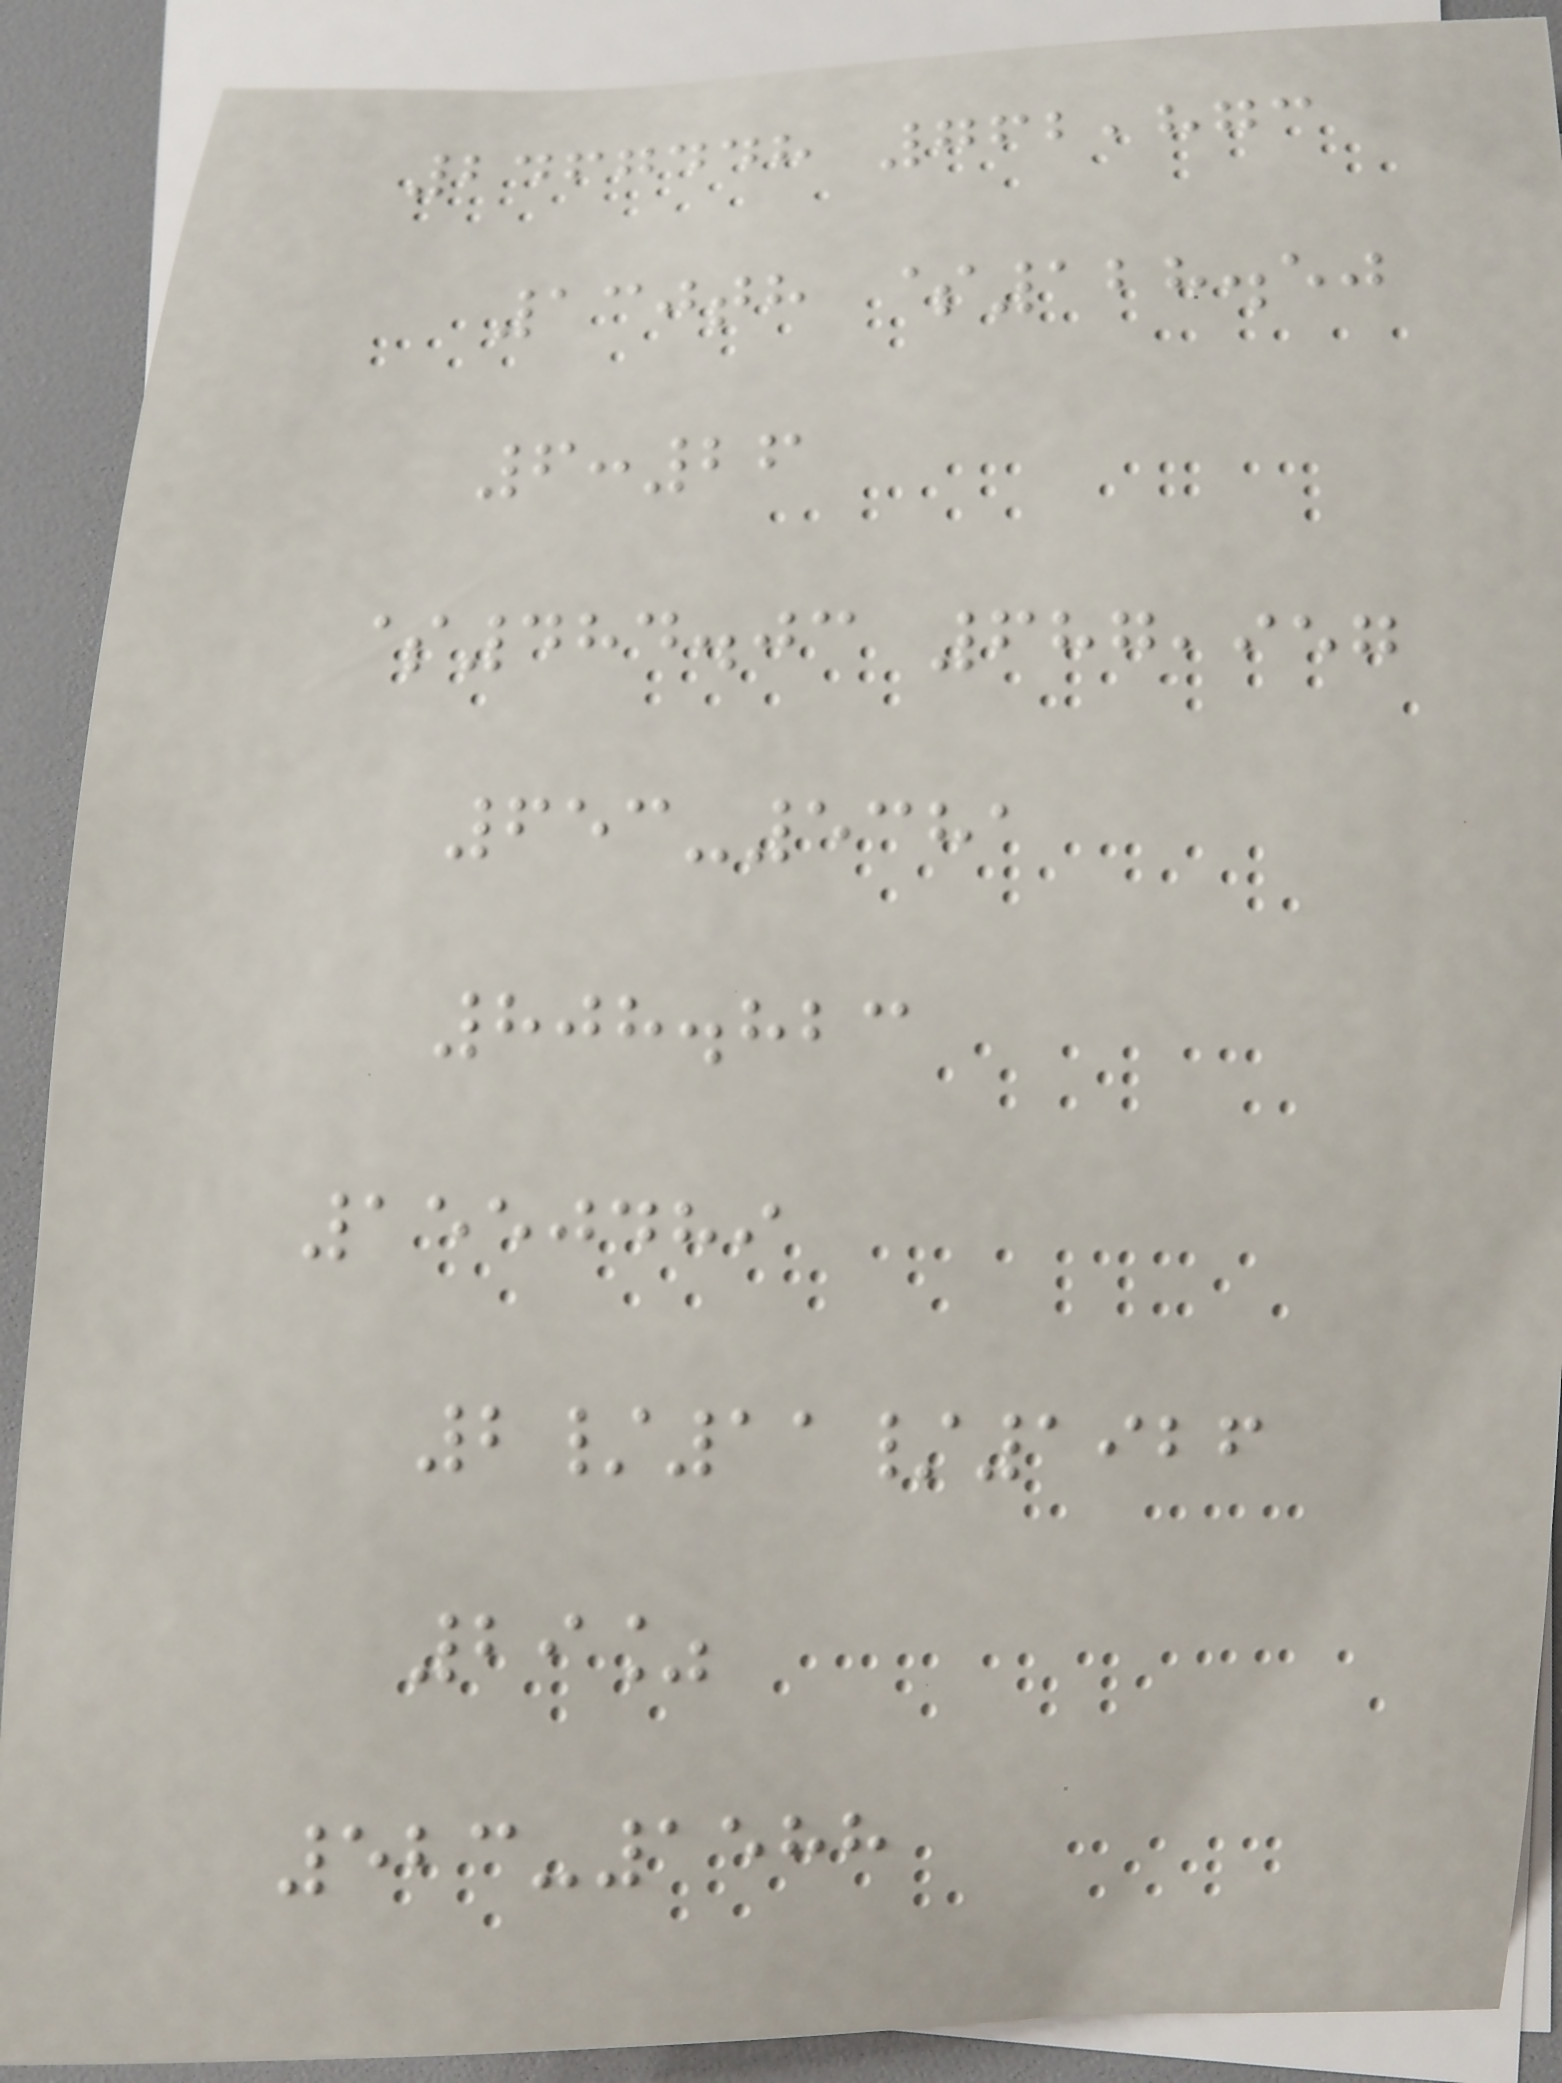2467448 762,873
130th $128.50
6:26
$484.03 687,957
653-5381
808.823
1550489
2/11/1926
29%
523-1588
